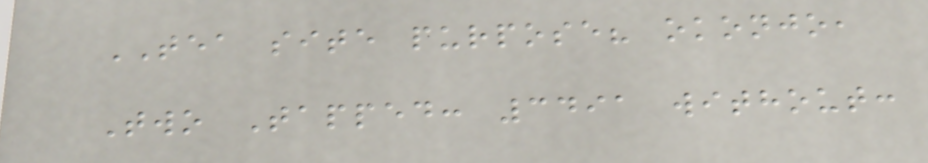TEA site purpose? okonjo,
Two Tapped: 3491 without:
